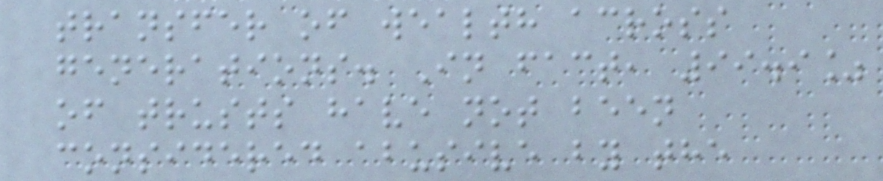transfer of wealth across
generations. In fact, 99.9%
of trusts have not been
considered abusive by the
